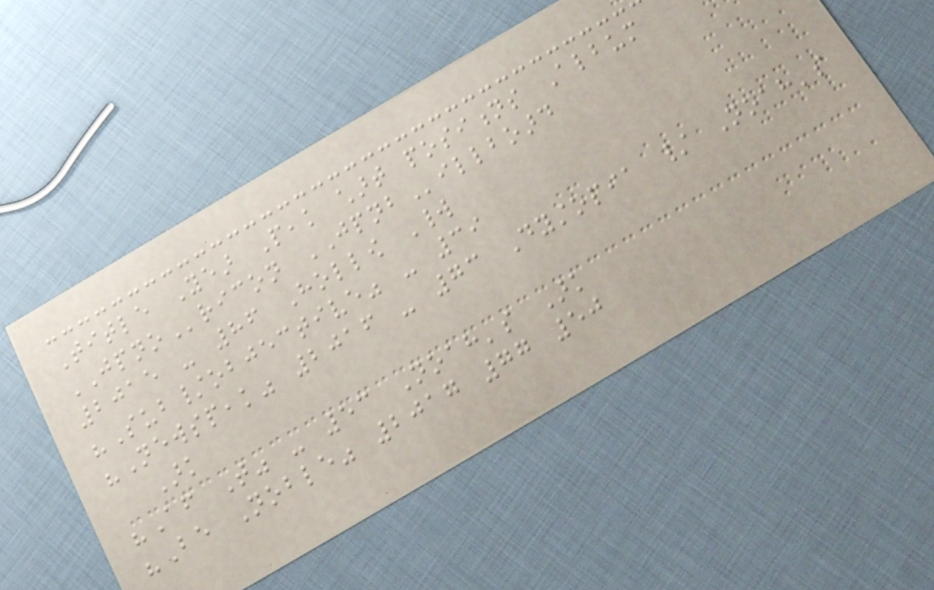Title Year Peak chart positions Album
JPNOricon JPNBillboard
2015 - 86 Hollow World
"Sub/objective" - 39
"Newspeak" 2016 - 73 Dystopia / Noah's
Ark
"After That" - 53 Noah's Ark
"Be Noble" 2017 77 50
